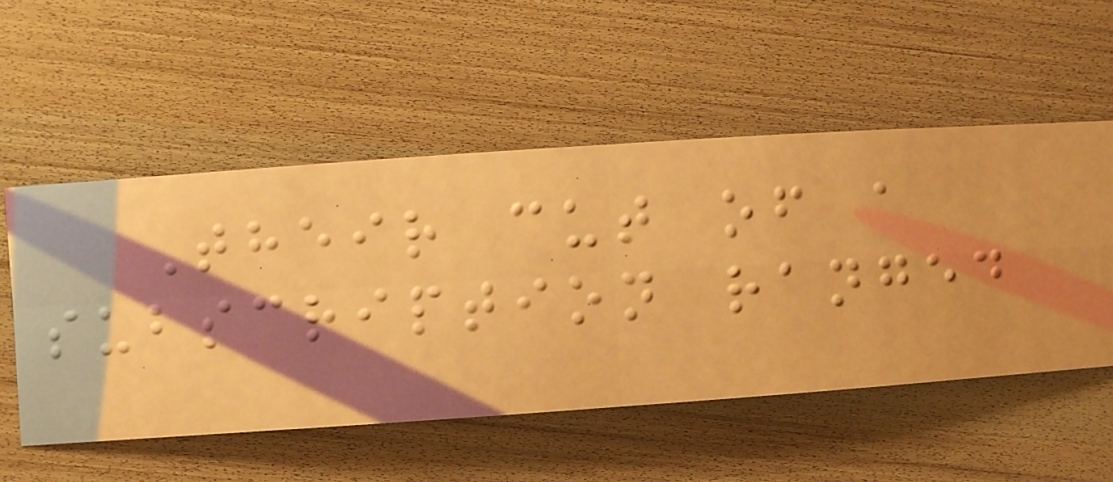Their cut of a
subscription ranged
